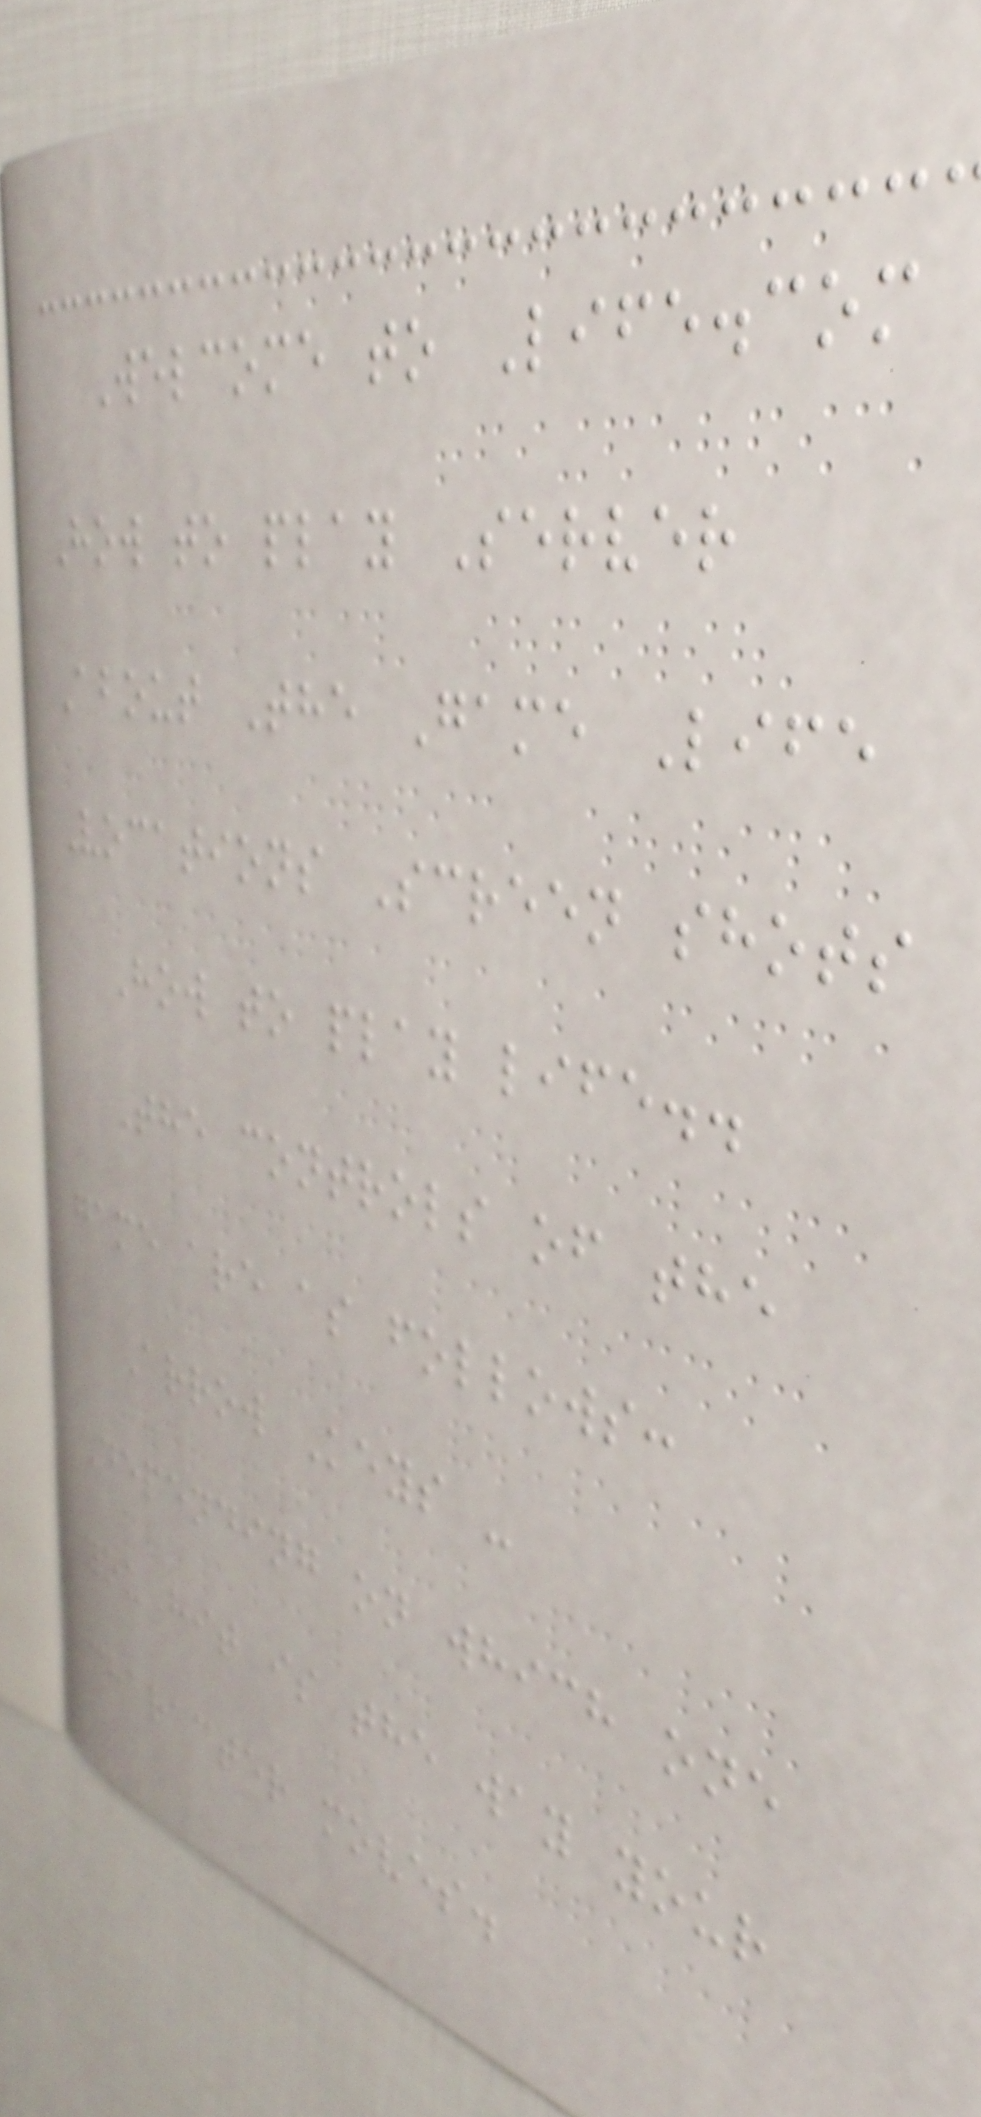Welcome to Life.com
How to play Server
About The Game Life
Vocations Screen shots
How to play life..
The controls of the
game are as follows:
Arrow Keys -
Depending on which one
you hit is the way your
character moves.
